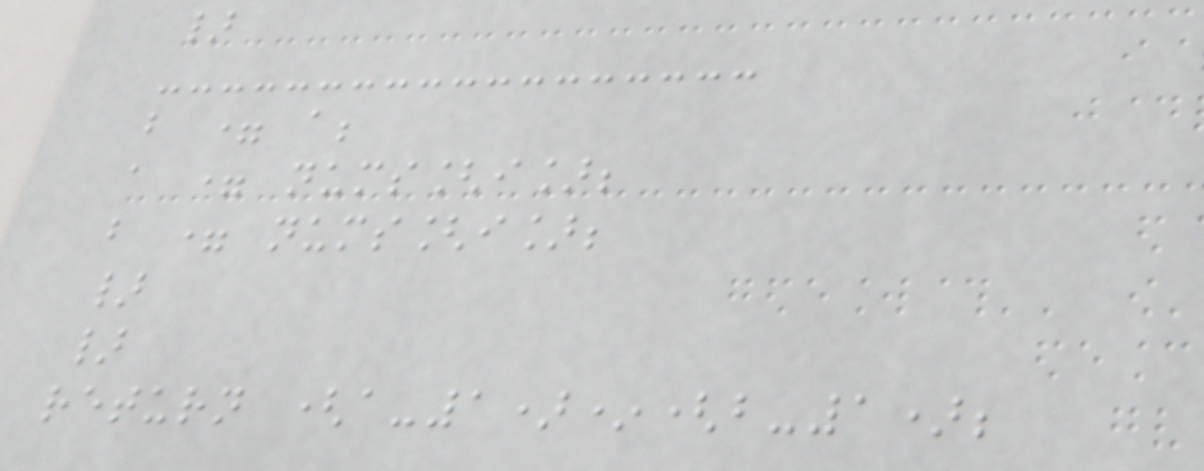}
b = a;
a = nums[i];
b = nums[i];
}
}
return (a-1)*(b-1);
